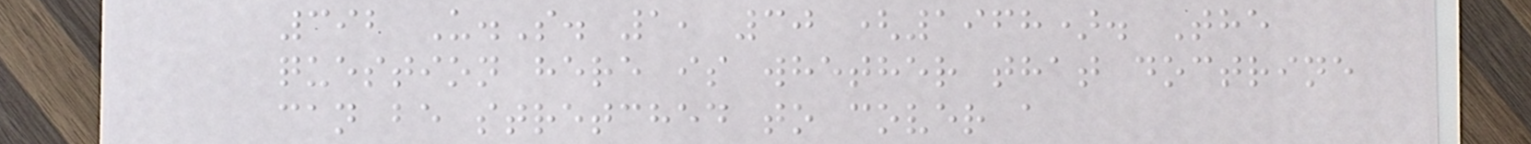392 U.S. 1, 30 (1968). The
question here is whether that doctrine
can be stretched to cover a
